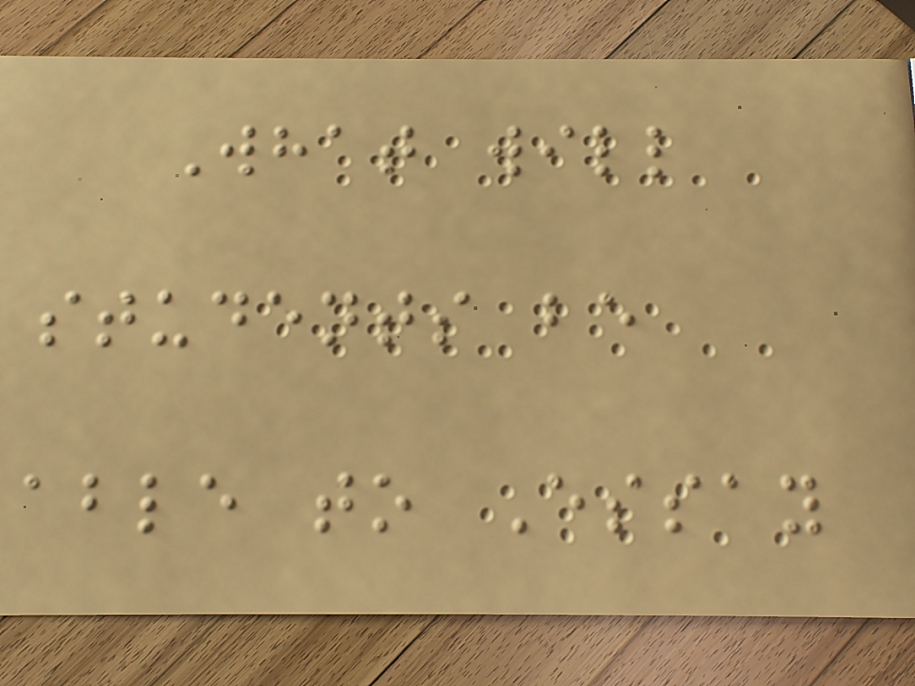What will
students be
able to Essay
